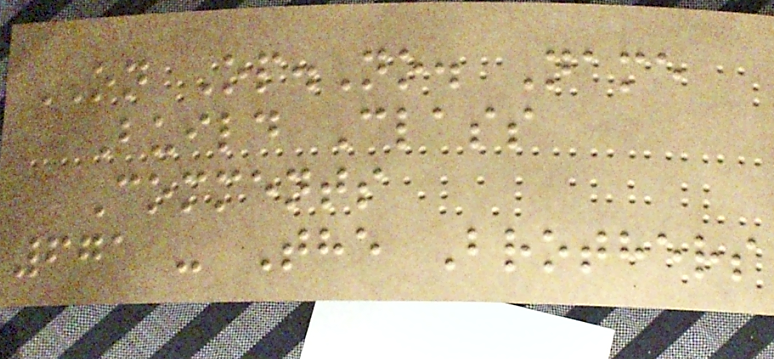ON Op.No. Name
Build Class
Comments
671 - The Brothers
